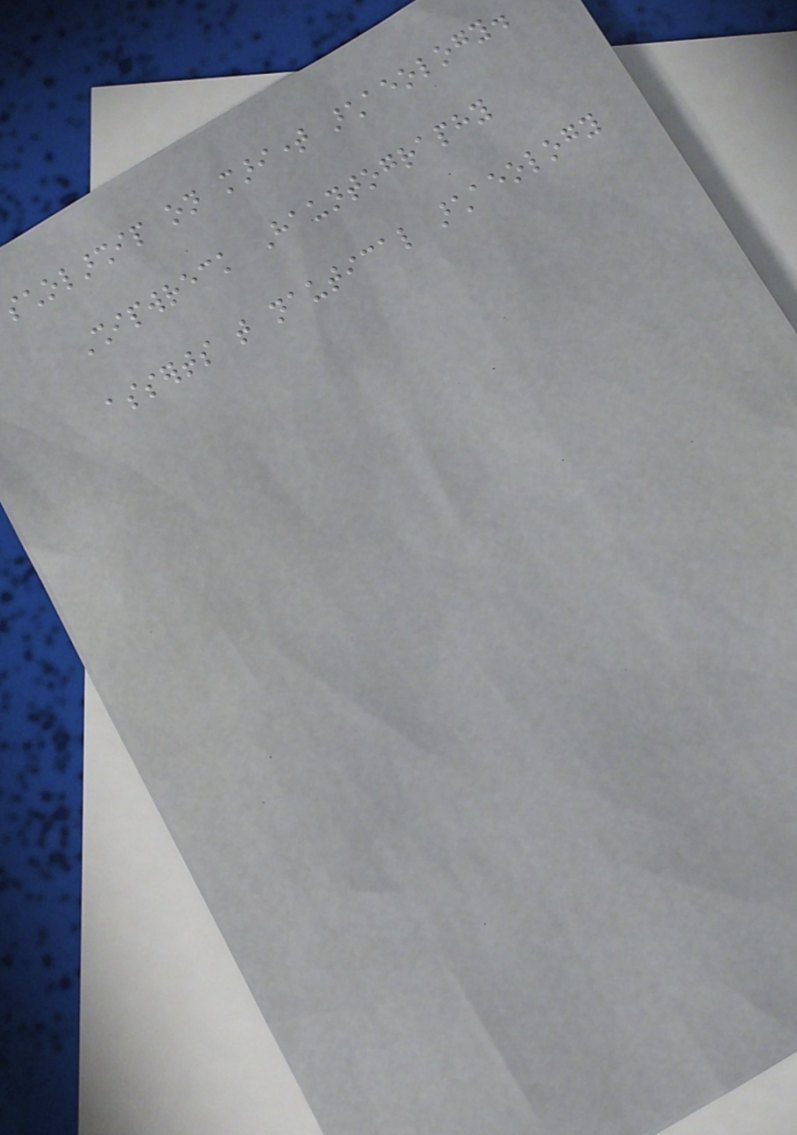scholarship on maritime archaeology.
Shipwreck Hauntography
asserts that nautical archaeology
